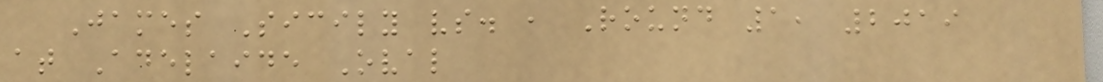James Sicily vs. , Round 1, 2019
at Adelaide Oval
